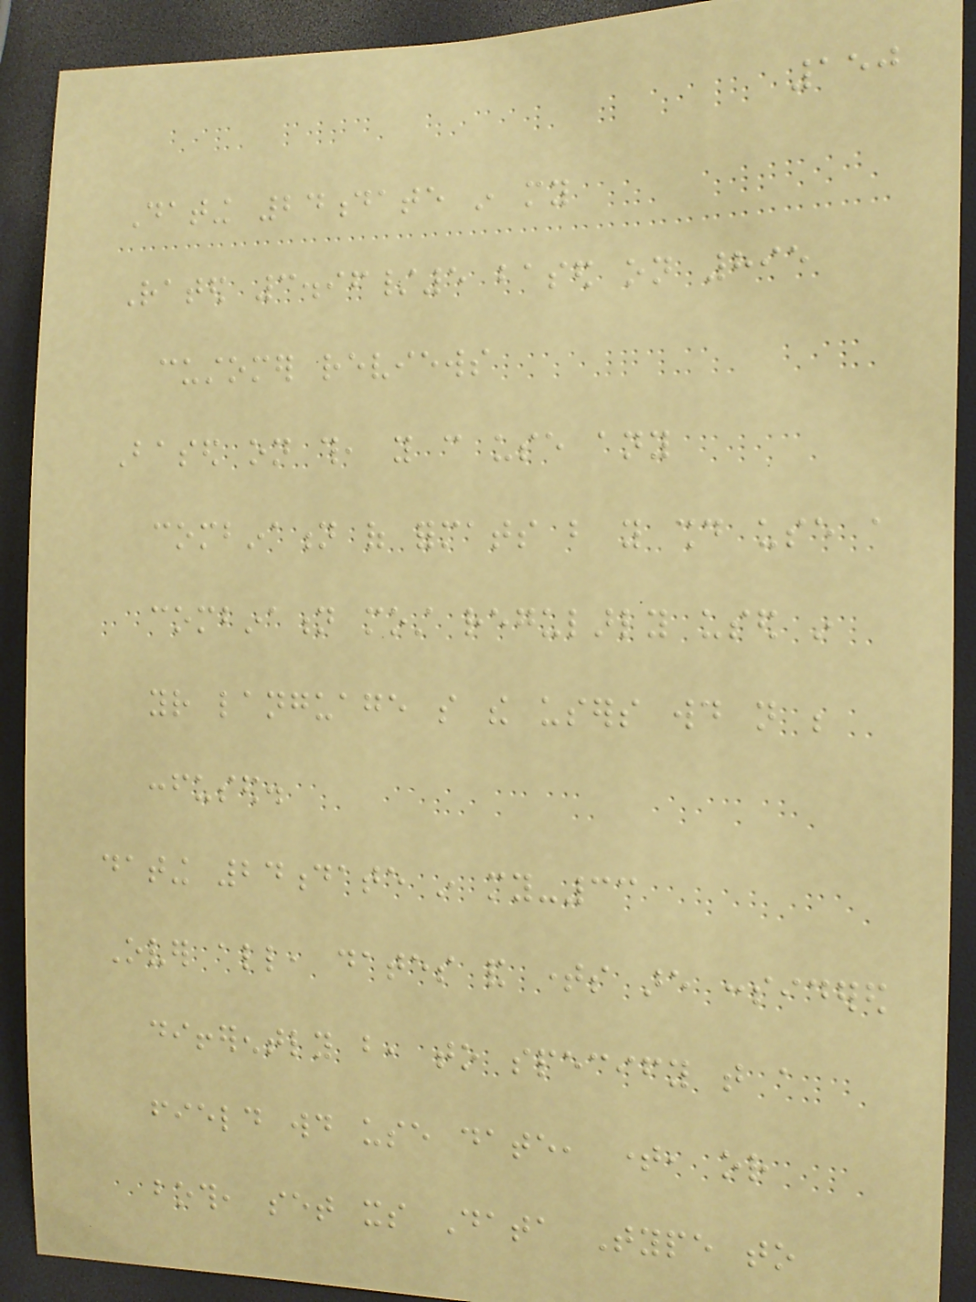150
Dating 24date in my
Rated 3.96/5 based on 895
customer reviews
Based on this, you can use any
combination of formats but you should use a
combination most regularly used in
your language so the users would not be
confused.
dating 24date in my-33
Over all, dates and times are considered
differently but, to specify that a
field would use date, time, or
both, set its Data Type to
